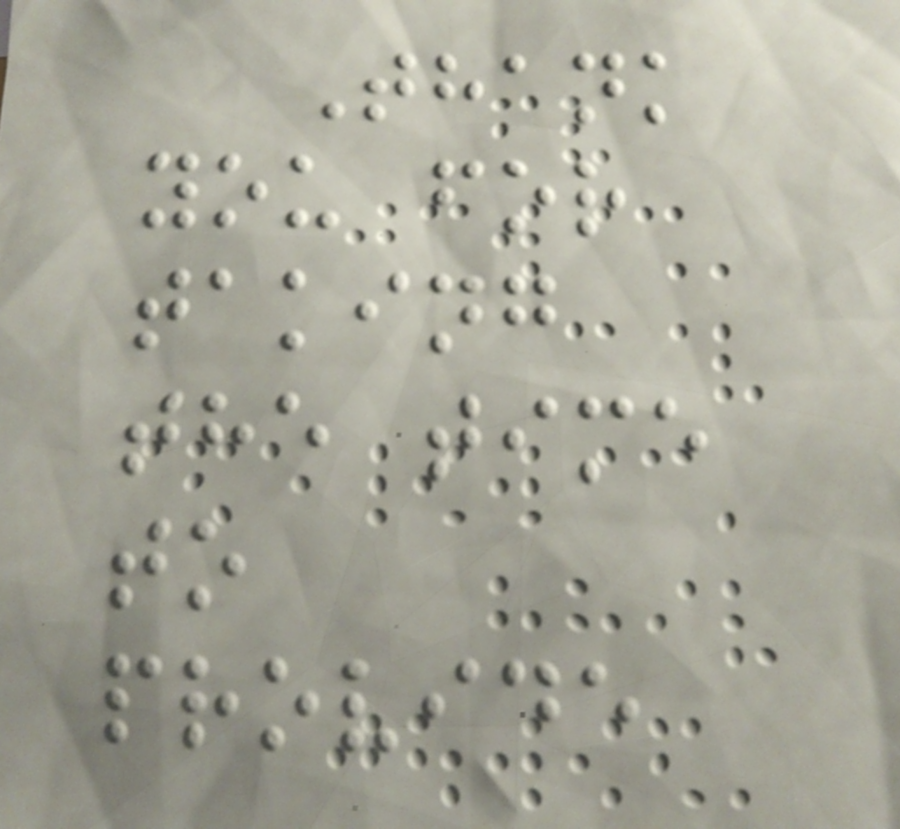Thank
you for
taking
the time
to
provide
